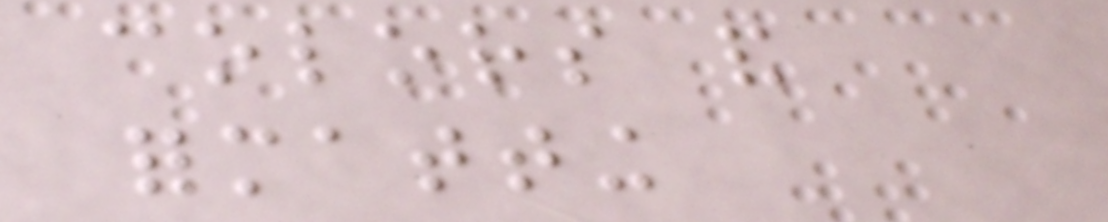colors and
formatting
